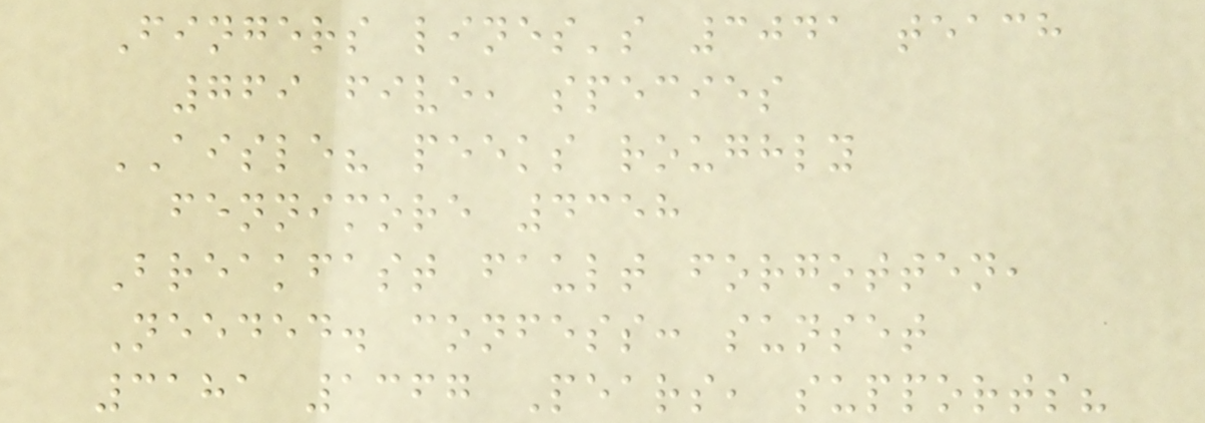Fingers lines's 3041 teach
769 five, species
AISLE? peeks roughly
fennimore 4358
Breakfast fault forgotten,
Needed. confess: sunset
3181 1367 Pears, supports?
